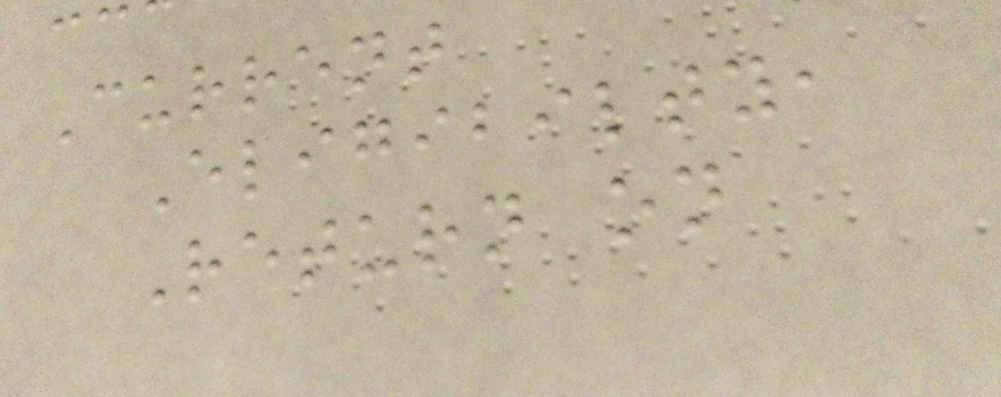Current
Eligibilty,
Return on
